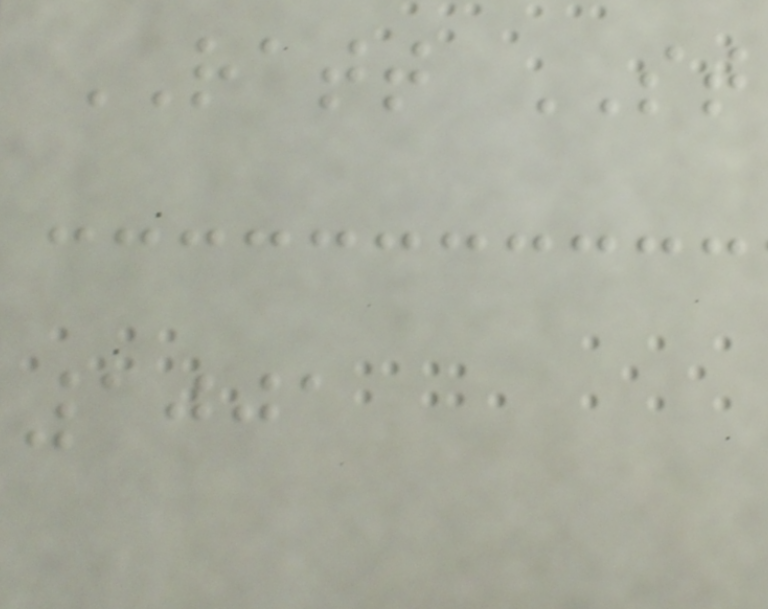RATT ST
1001
